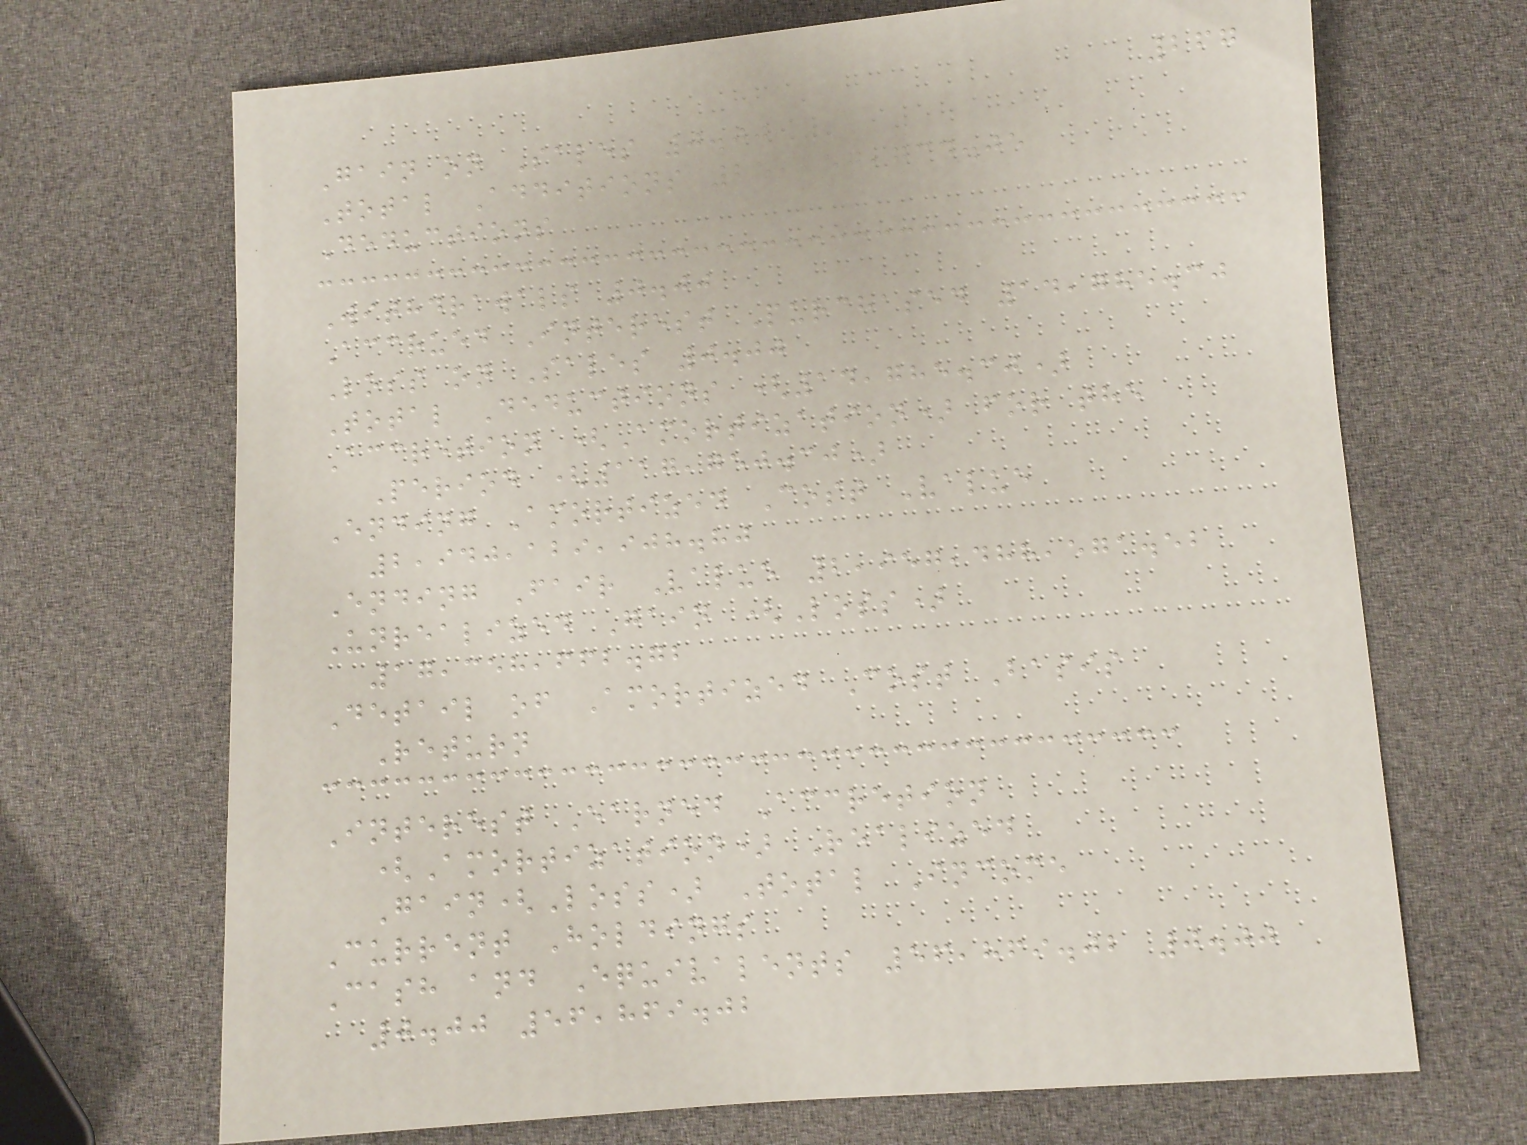267
Gain on Sales 0.00
Total Additions 25,257,734.05
Deductions
Withdrawals 0.00
Accrued Interest Purchased 14,785.30
Loss on Sales 0.00
Total Deductions (14,785.30)
Accretion (Amortization) for the
Period (117,750.30)
Ending Amortized Cost Value
2,940,129,908.80
Ending Fair Value 2,957,488,571.52
Unrealized Gain (Loss)
17,358,662.72
Detail of Amortized Cost Basis
Return
Interest Earned Accretion
(Amortization) Realized
Gain(Loss) Total Income
Current Holdings
Cash and Equivalents 56,869.02 0.00
0.00 56,869.02
